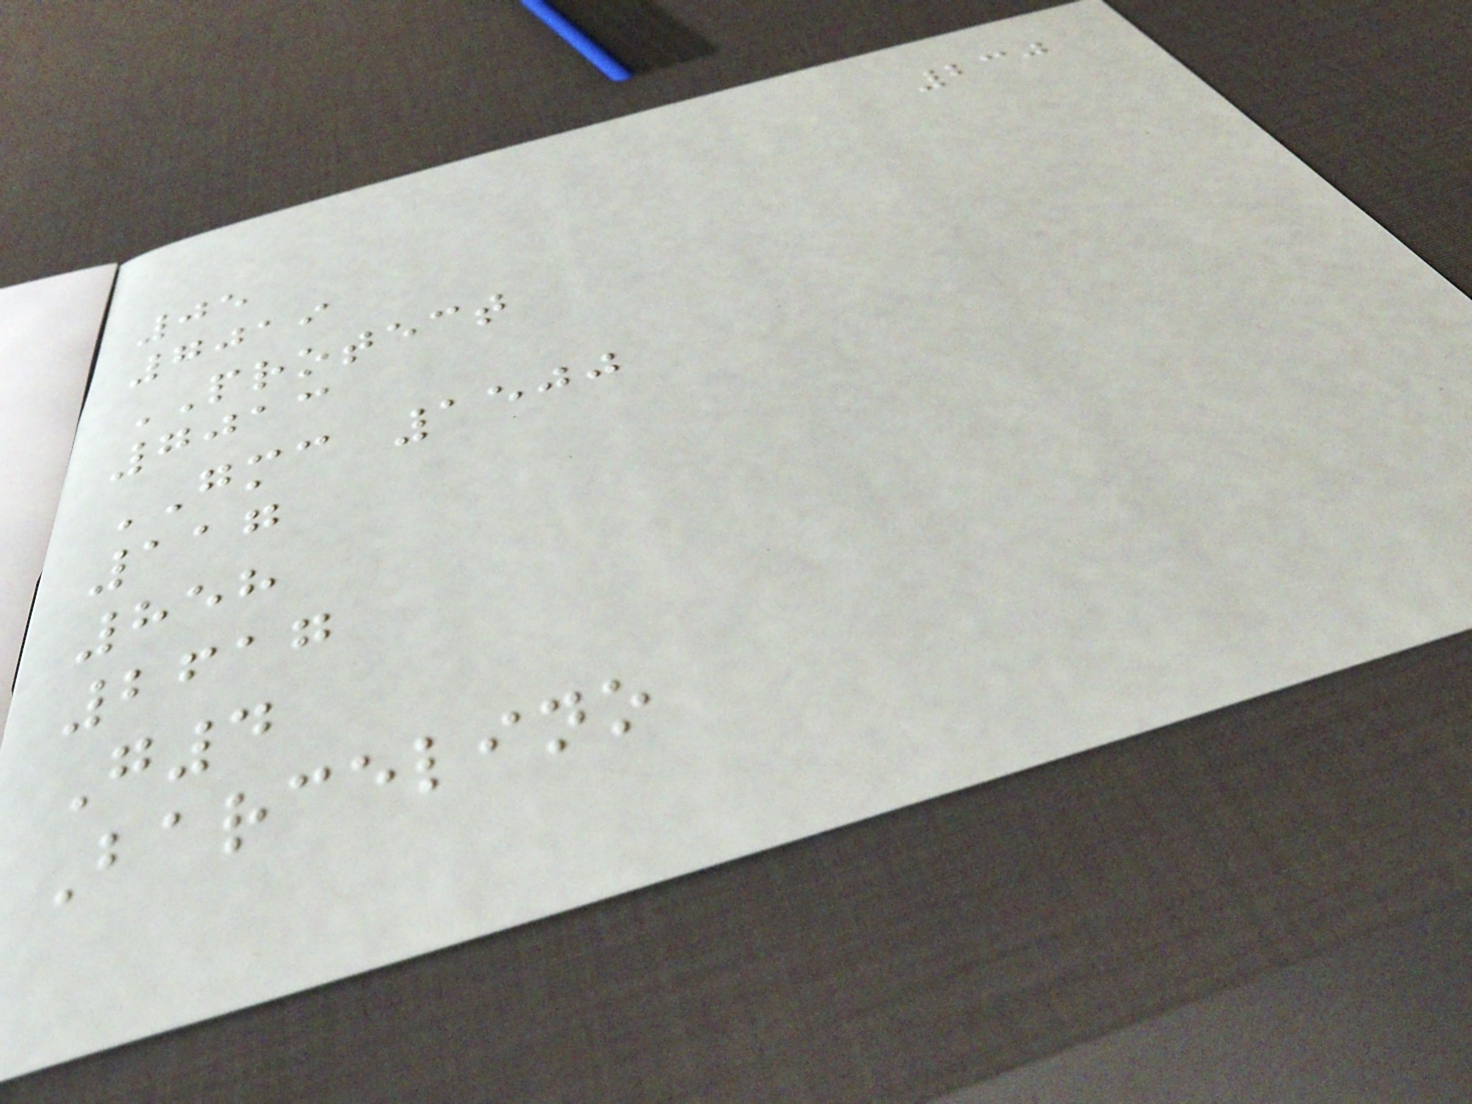230
05
7019
PROTECT
7013
GMC 1500
117
858
2617
G4
Barcelino
